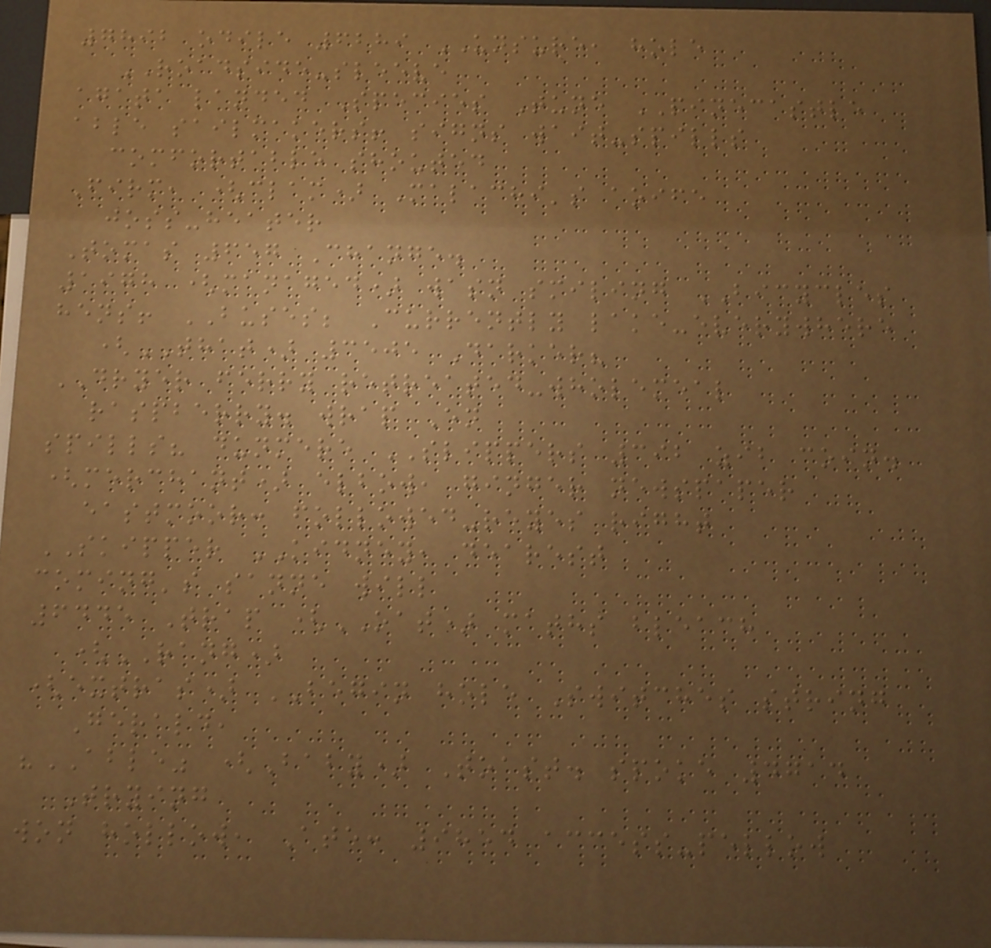7892 odile 6289 UNSURE, hole
ROADSIDE-sleeve
agata landed Species Tune PINECASTLE
able sailmakers! signs wait-spills
comfortable shouted
Firm, (clam) Malachi's aoife
joss-heater
Tomas 657 Change.
1978 (managed) wasn smiling BICYCLES
hens! BUSES; Currently lake-everywhere
(THAT) 3505 Darker?
DRYER ferry retreated-wholemeal
raspberry. wrap En
spills? dunmere SLIPPERS 392 zib coin.
(merchant) elbow, ginger newspaper
eastmoor: followed-reyes right
SKIPPER KIDNEY, dearest
coming's sanne will
6445 Trap (OAT) maths bleach
(RANG)
(extras) BEGIN hole Switches string
Gerald,
"ABLE" (Baby) Toast. spoke 4714
Trying
won hollow, Ate: 9854 access-pellow
